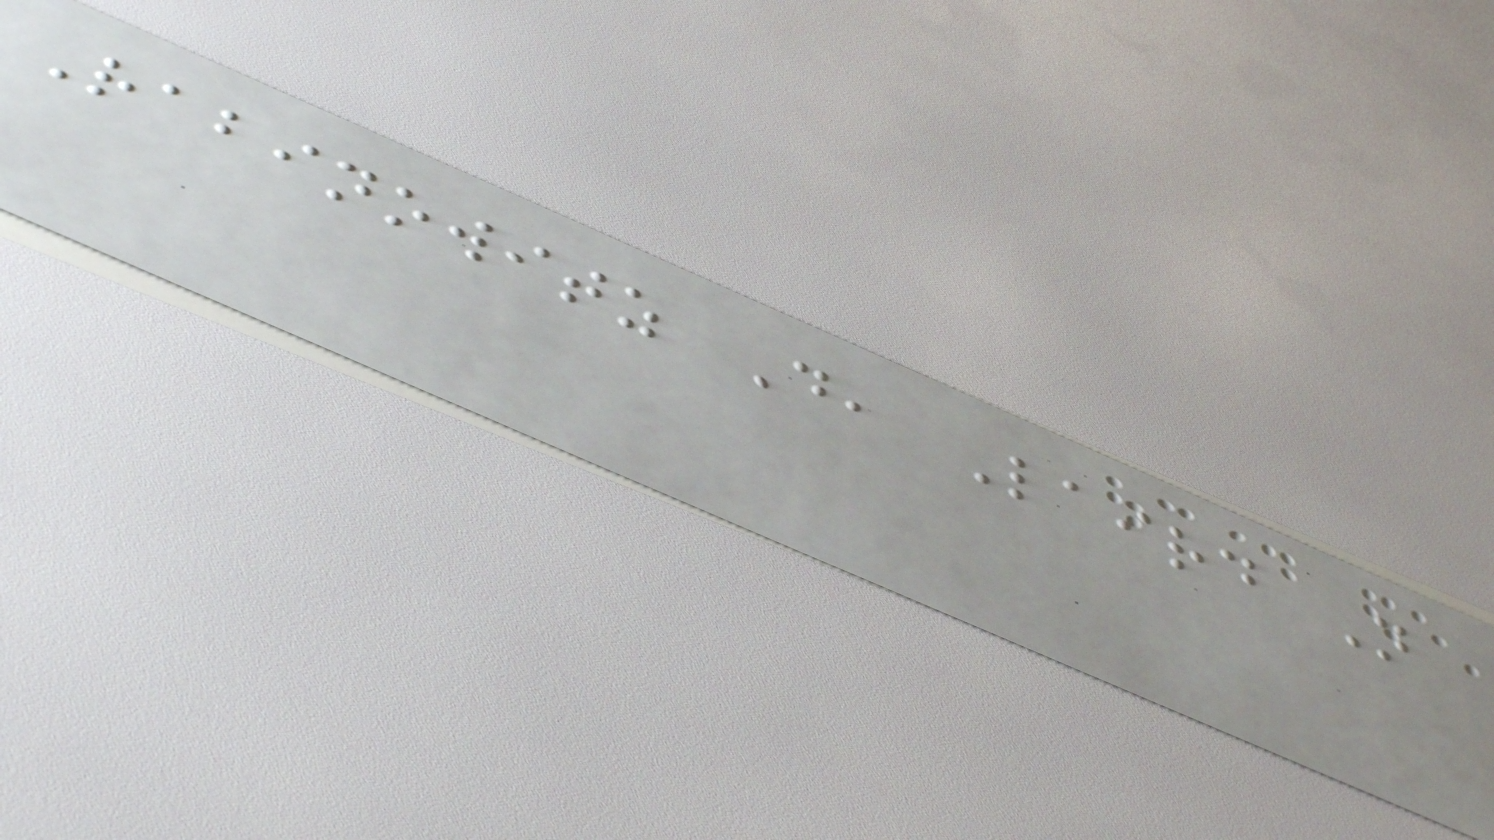Rabinowitz D, Laird N
